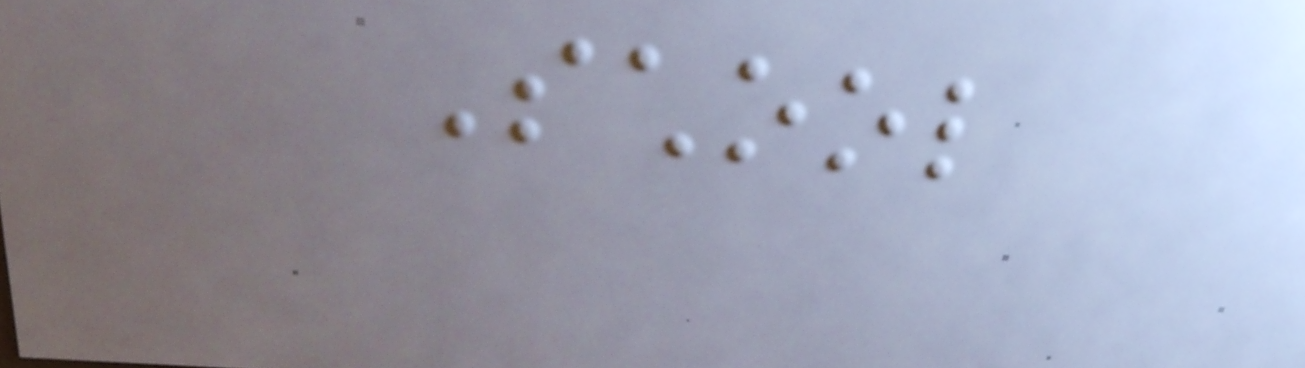School
